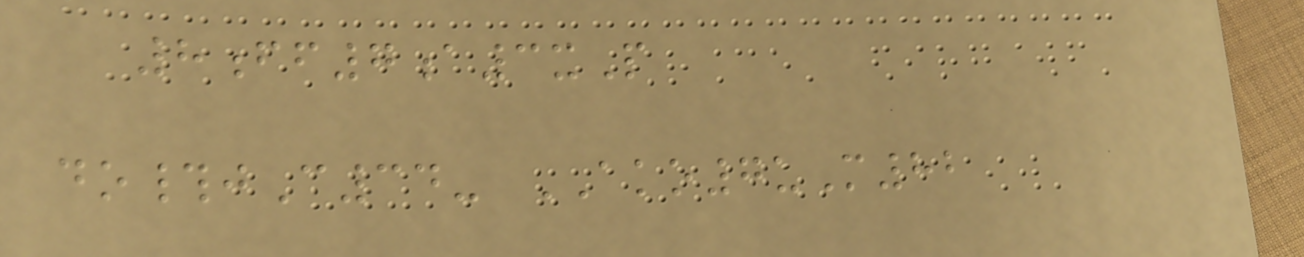8ff7a3xP
do#jC34- AKO7uM82
